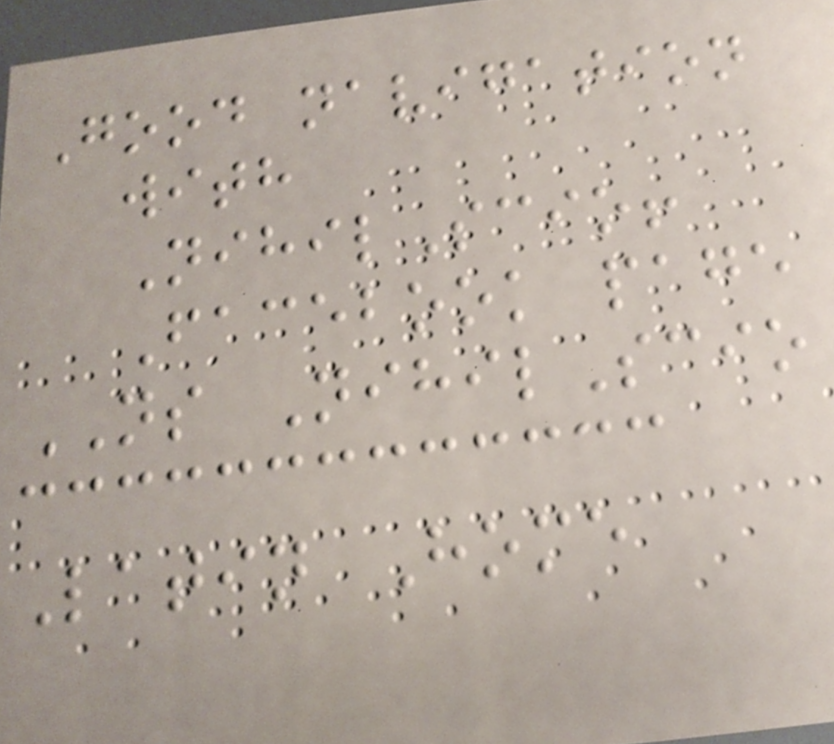Good navigation
with
NihilScio!
Facebook page
NS NihilScio
Latin Home
